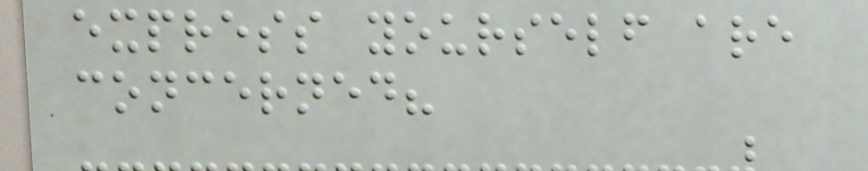express yourself are
concerned?
